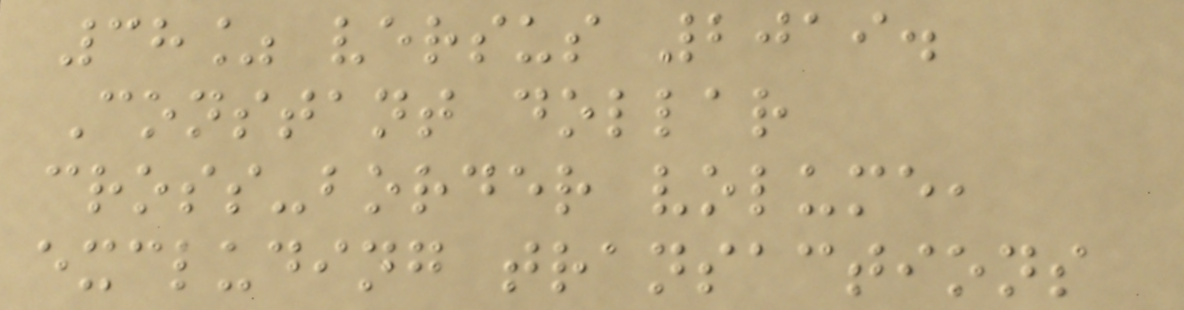38% versus 2019.
Constant dollar
cross-border volume,
excluding transactions
